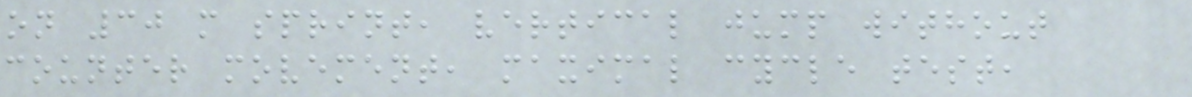on 30 m sprint, vertical jump without
counter movement, maximal cycle test,
